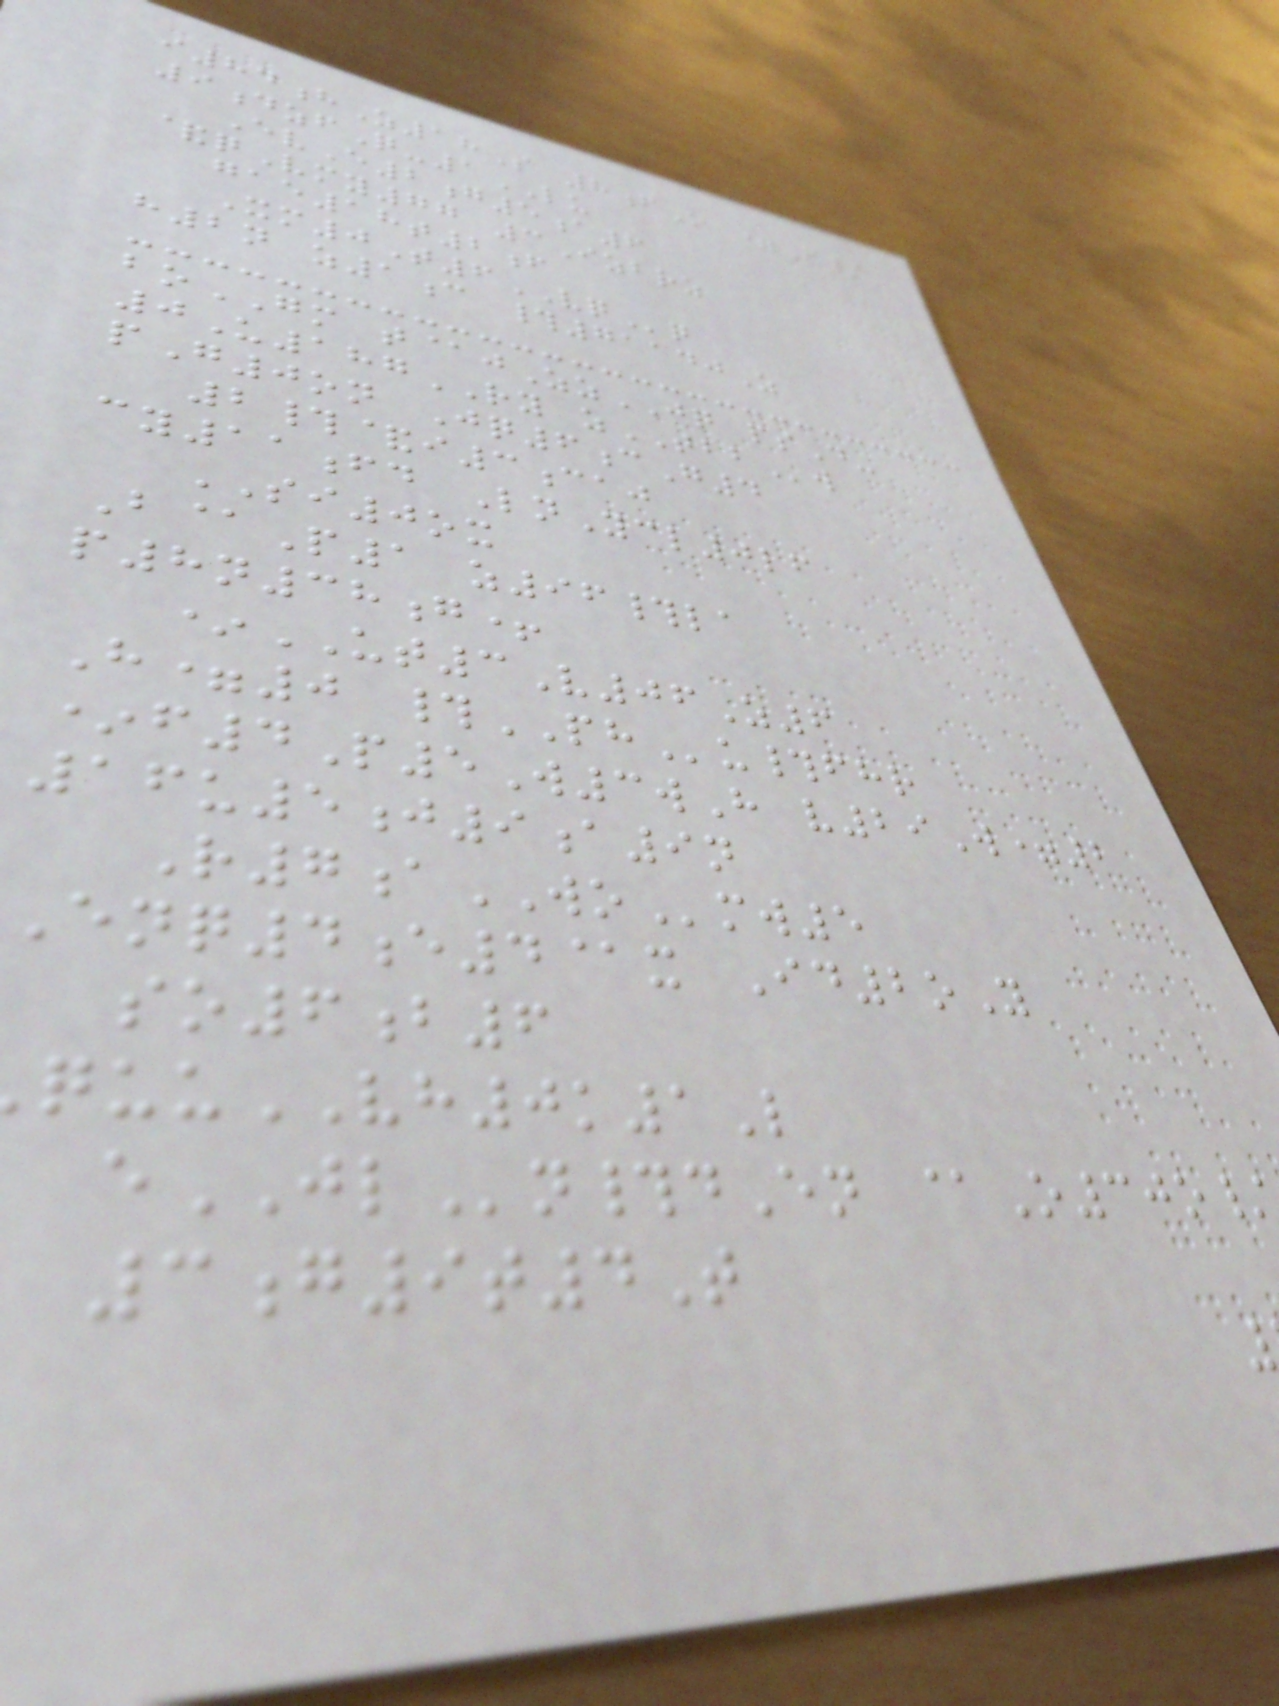i84hZ18S 8fO =F/
9dzfQ-1LU
EvE2g5a6
&qVmy77 3Izbrz
gae18t2f
Xm0T6VQq
h2n z1c #71140Z
boGM t@jZzJQ psD-
0U187RY zTBBw
pG0on Jq6cG4
2#&i3caj
cy11fd LnYcl0lf
SI0ox
B@P1 z96#la
p8n38g+
*UT3V06Z6
H=0 #PHu#fhr
*f4P5W3wH v29W=2
16u5j9a9n
R7aWOmw5
Enq4e4@x Id2oY
so6b6
uuVH0k1L
eJLn#dEn @O30o/
3g9t4T
